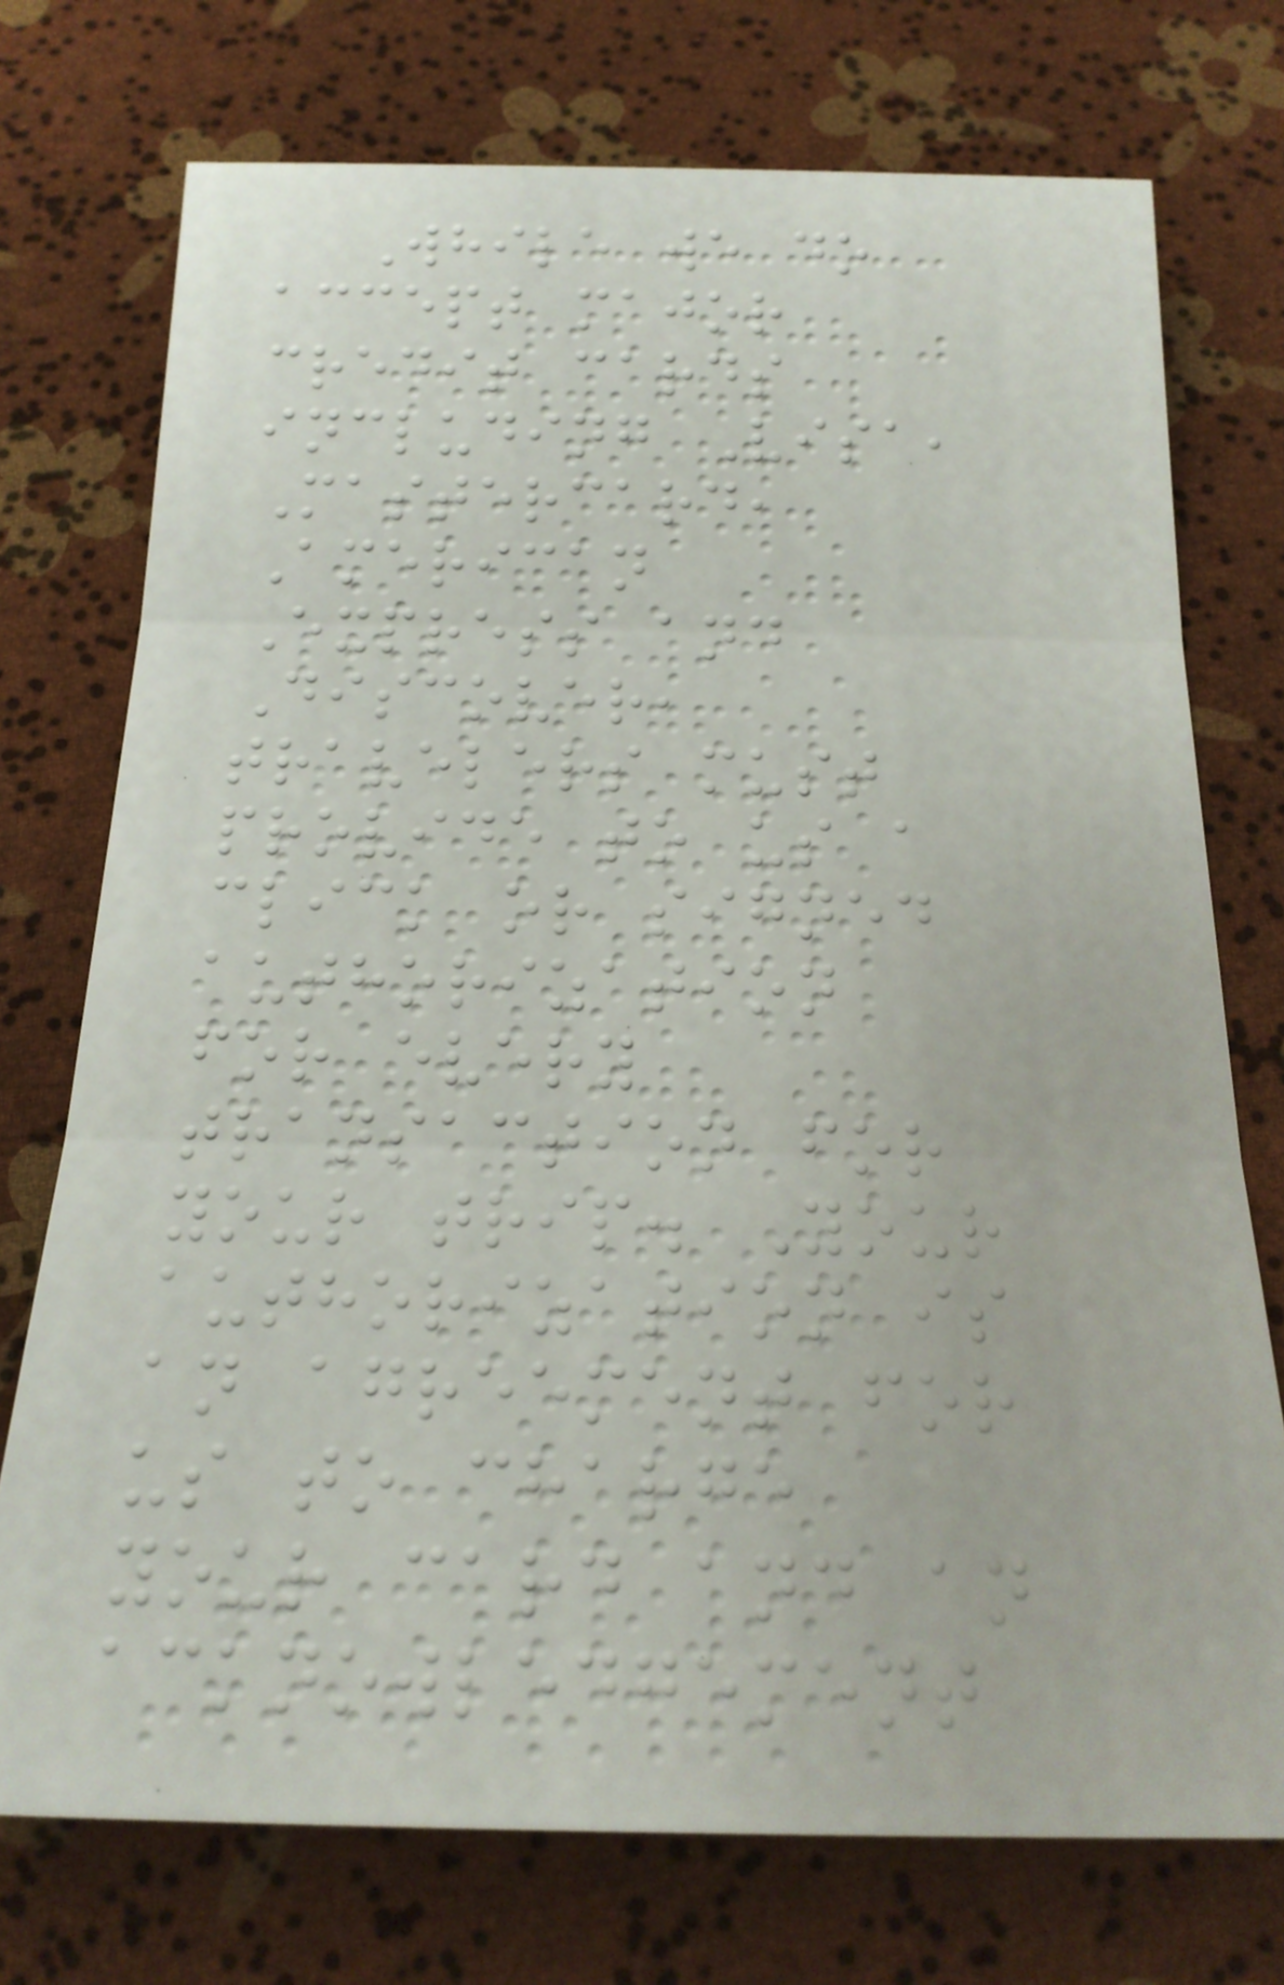While we do
accept major
credit cards
including Visa,
Mastercard,
American
Express and
Discover,
travelers must
provide to us a
click or signed
authorization
for every
transaction for
your trip. Your
authorization is
an agreement for
us to charge
your card and an
acknowledgement
